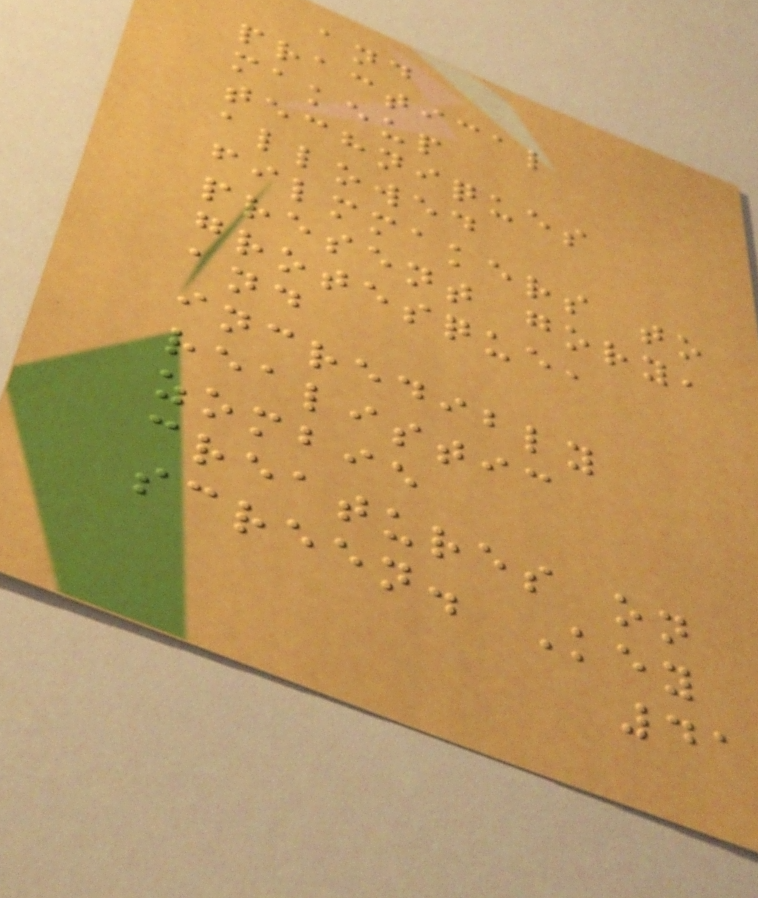and
practical
makeup
techniques
allowed
filmmakers to
present gory,
grotesque,
and
incredibly
realistic
zombie
creatures on
screen. Key
41
